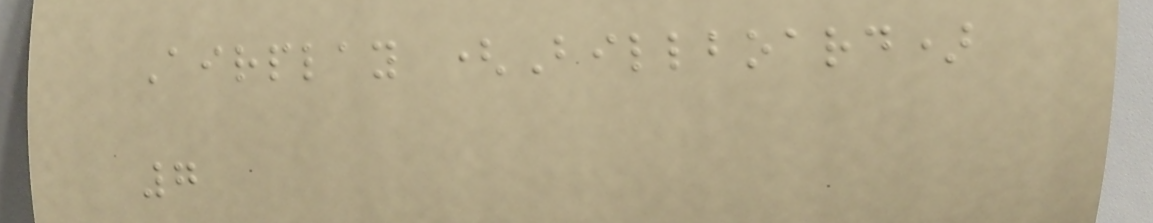Airplay (Billboard)
7
